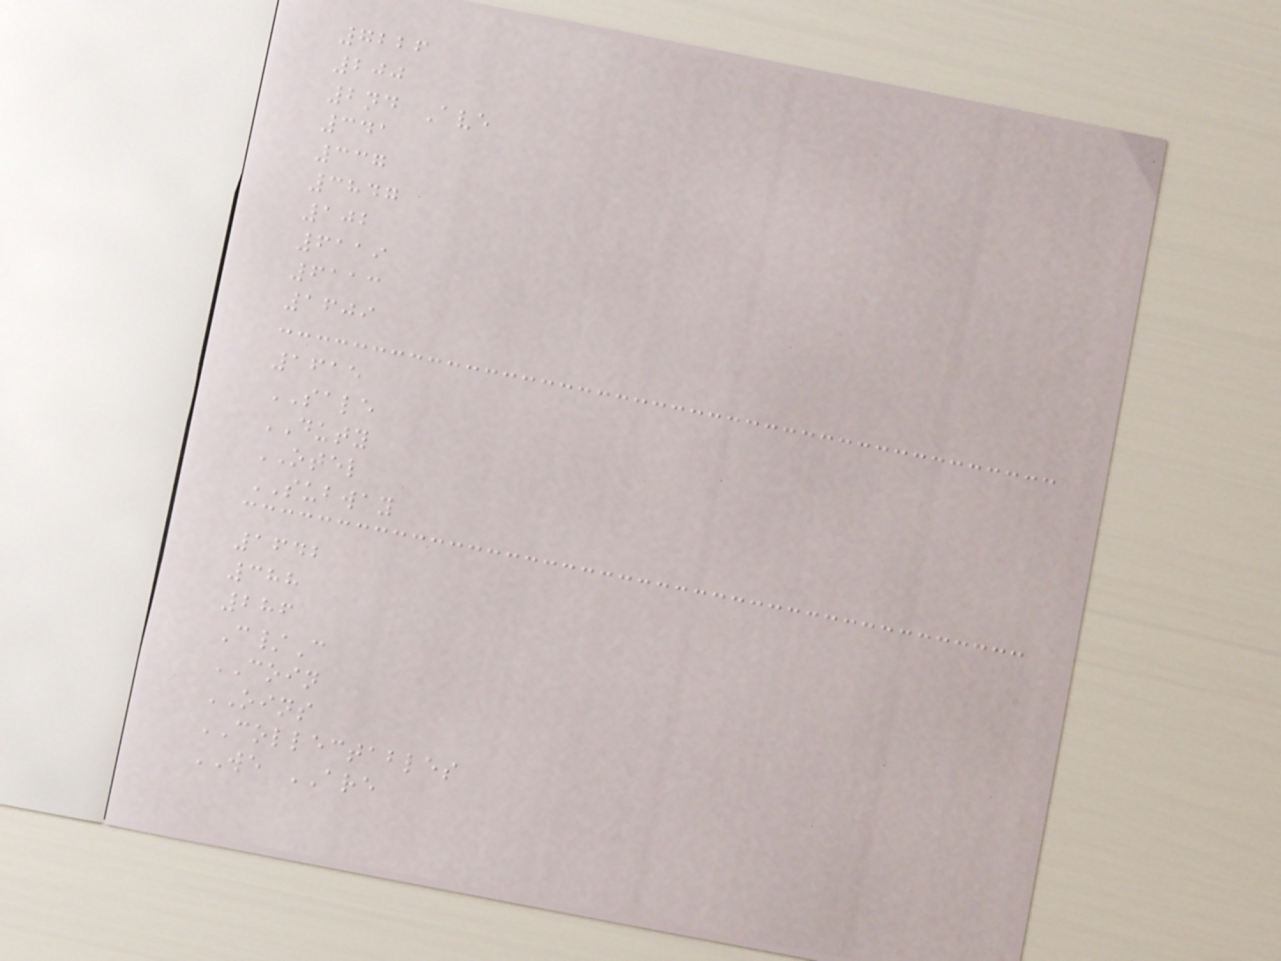7226
200
2nd Ave
341
337
3847
102
6119
6113
1609
1615
SALE
DUTY
OTEL
SUBWAY
1642
388
286
C/C
COIN
OINS
COLLECTABLES
WE ARE
